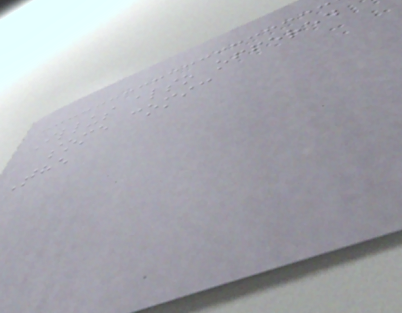Illus also offered
some comic
The
